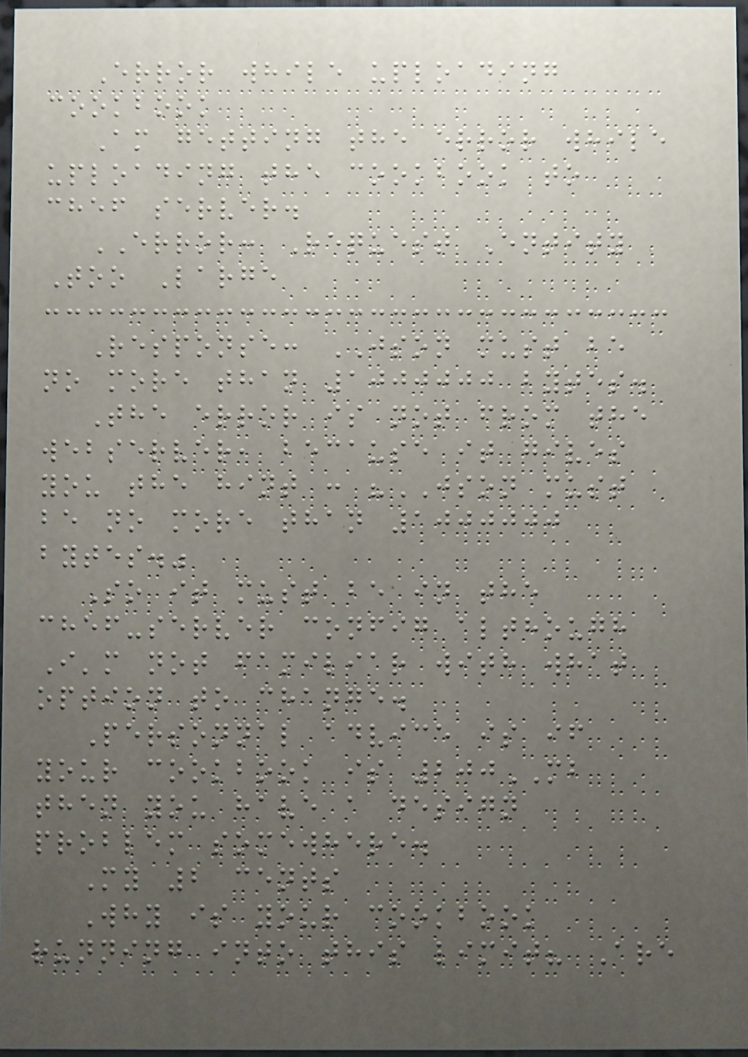Error while uploading
cookbook
Am getting the error while
uploading the cookbook to
chef server.
ERROR: Request Entity
Too Large
Response: JSON must be
no more than 1000000 bytes.
The error is not from the
webserver, because it gives
you the hint : "JSON must
be no more than 1000000
bytes."
So it must be in the
chef-server config although
I'm not familiar with what
option to change.
Personnal advice is if
your cookbook is 200MB
then you have a design
problem somewhere.
My 2 cents
Why is your cookbook
running into this limit? Are
